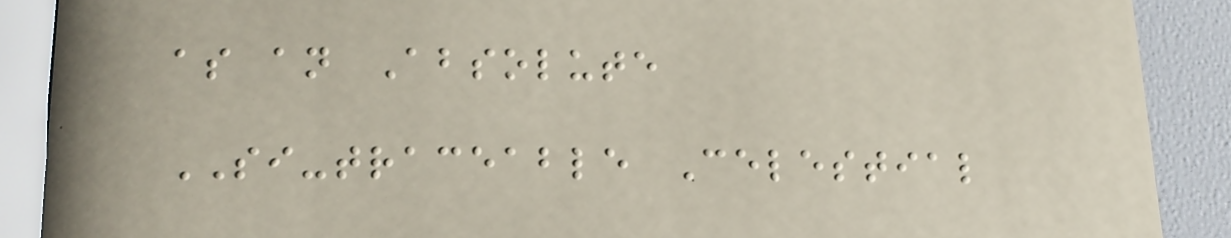as an Absolute
SI-traceable Celestial
